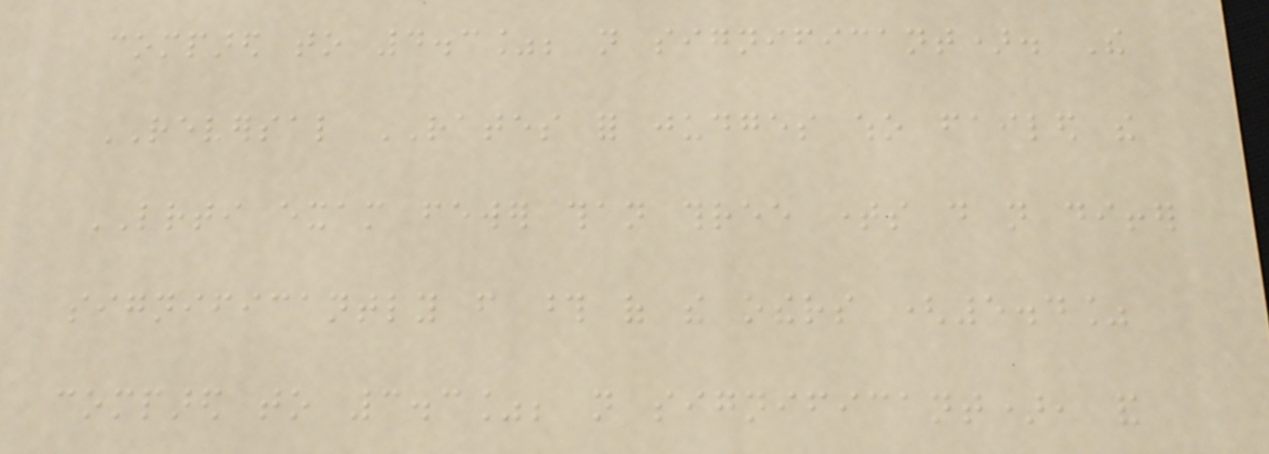compared to 4.3%; not significant). The
REVERSAL RATES for judges who failed the
LRTI exam fewer than three times do not differ
significantly from those of the others (5.4%
compared to 3.3%; not significant), and
